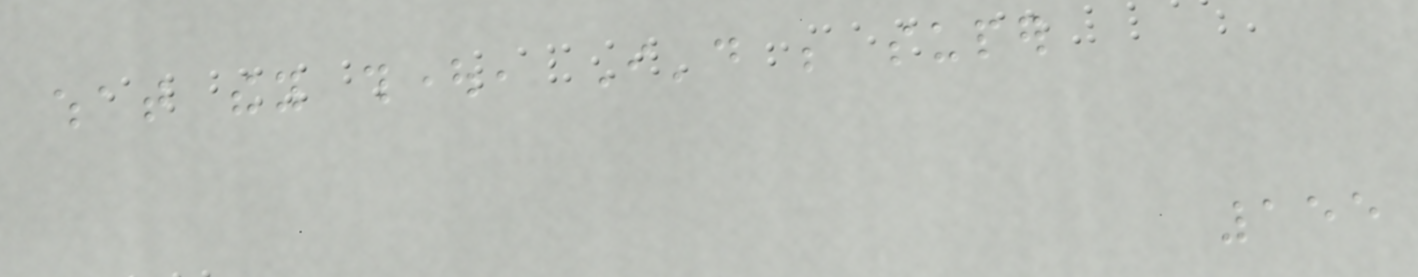what they thought, I'd be super
155
